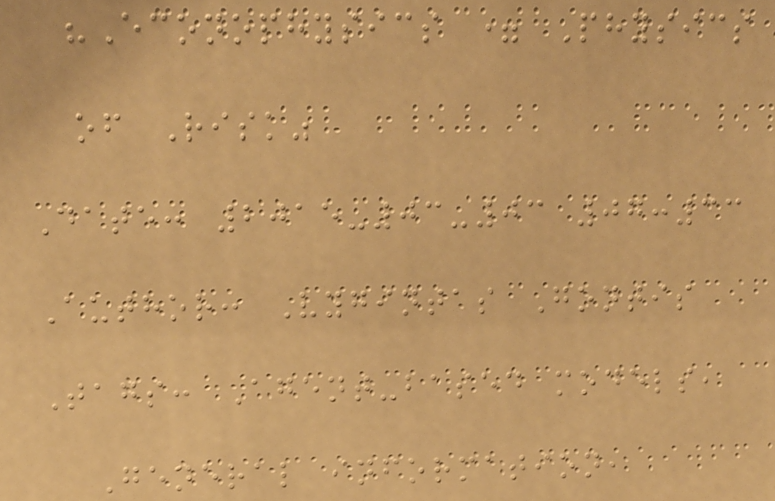"Econophysics = Physics
of Risk"
Date: 2015-03-03 07:33
Author: Vygintas Gontis
Tags: Agent-based models,
General information,
